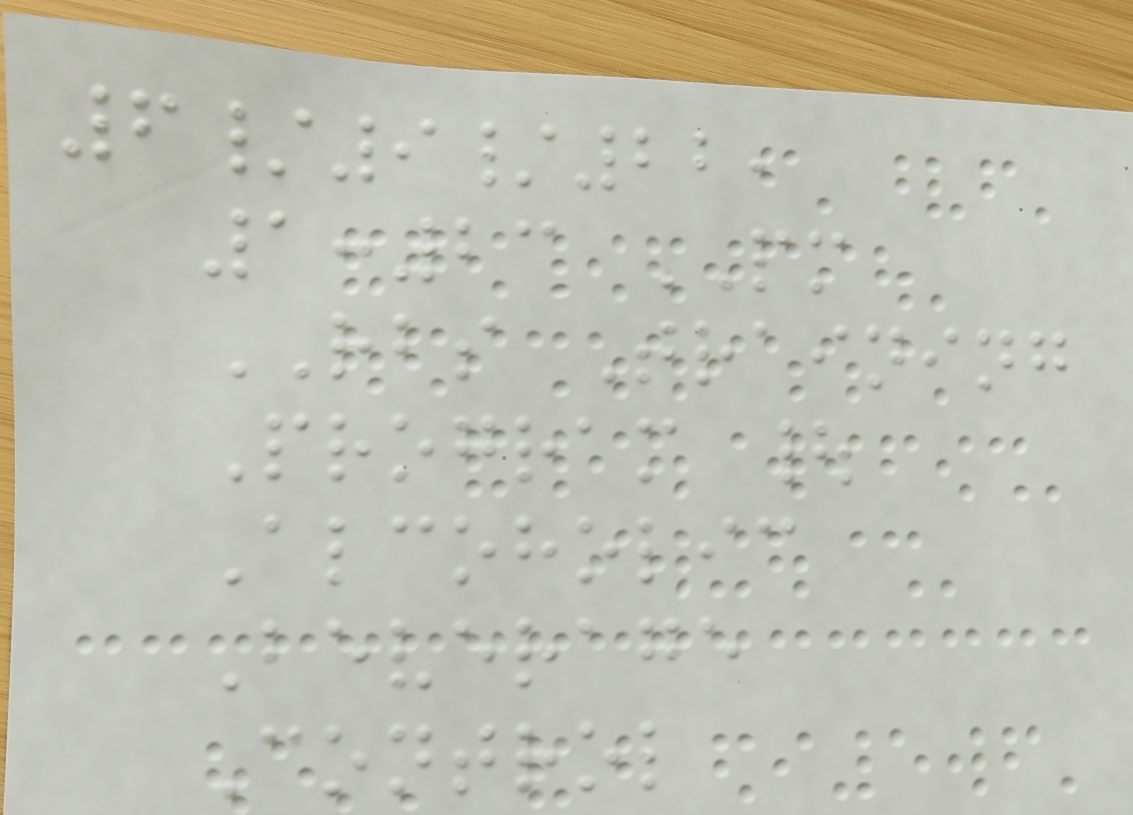6/9/22,
1:23 PM
RBS Training
Program |
Alcoholic
Beverage
Control
